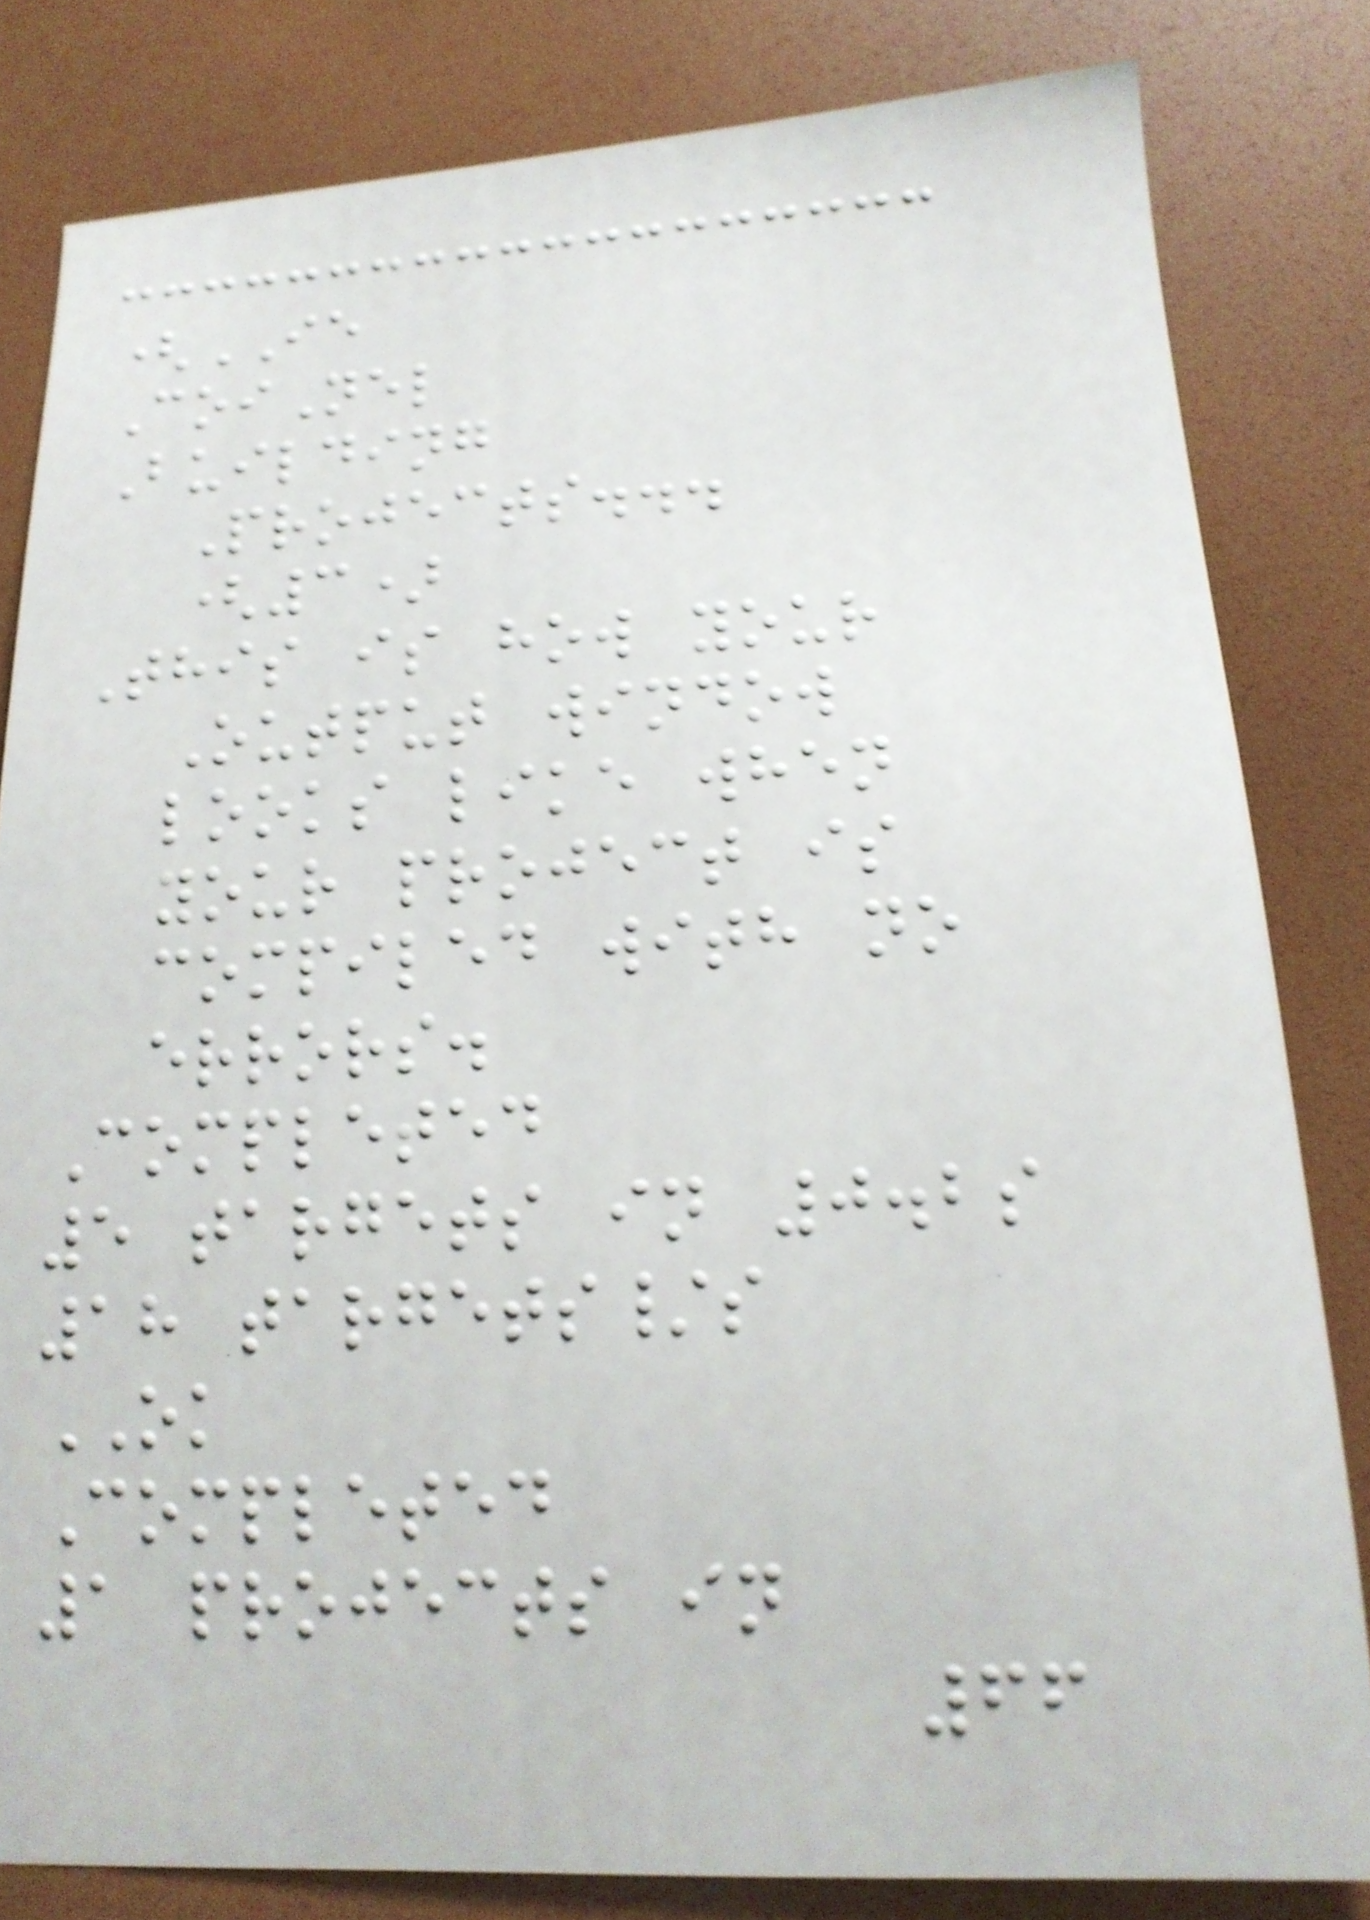(IE
CoiNel
Building
Projects...
(3)
This is how your
Output window
looks like when
your project is
compiled with no
errors.
Completed
5 targets in 0.2s
18 targets/s
OK
Completed
1 projects in
66
